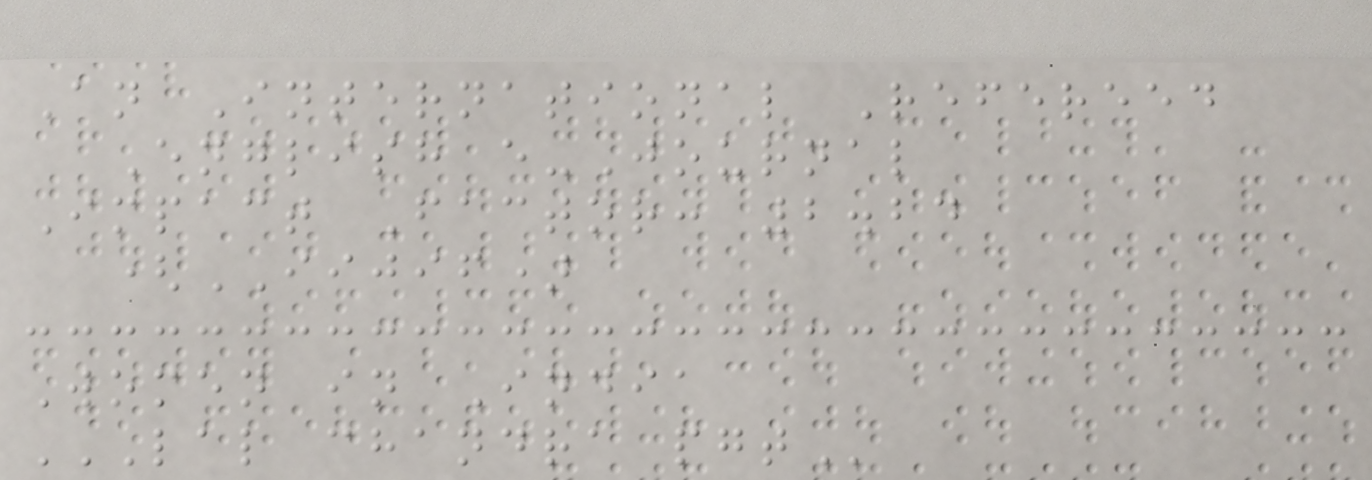An International Refereed
English e-Journal
Impact Factor: 2.24
(IIJIF)
Women in India
LAL CHANDRA PGT
